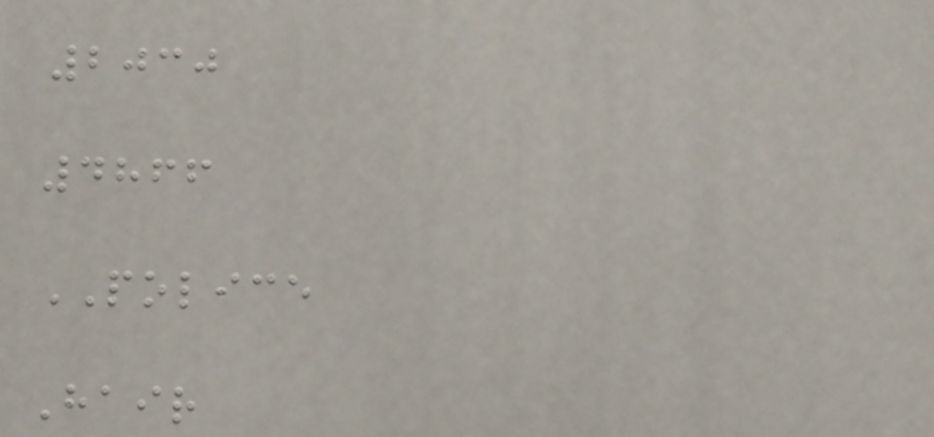2030
4866
POLICE
Hair
